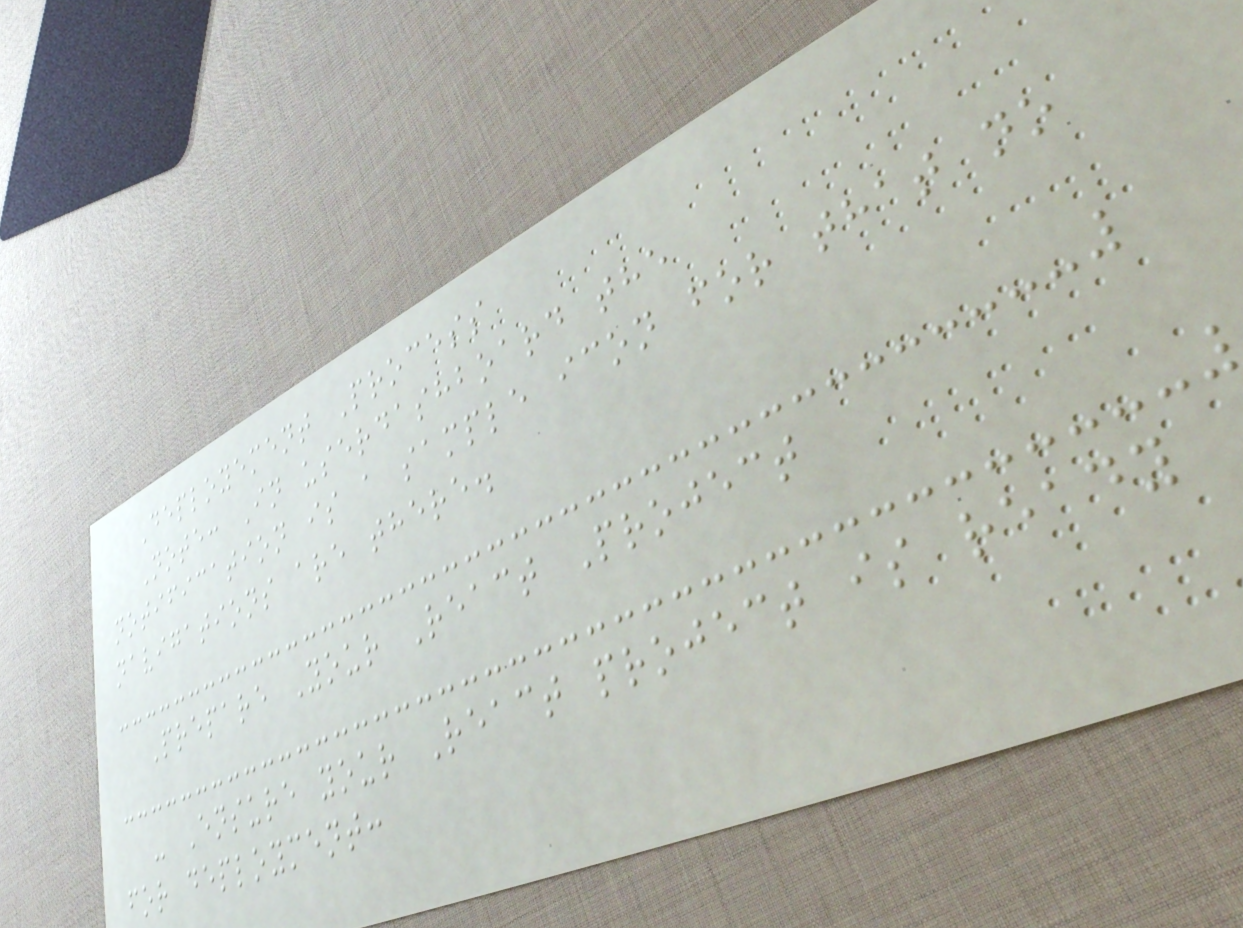Deployement Process
Note: In userdashboard the
notification is a sample icon for that no
navigations are there.
Prepare Your React Project
- Ensure your React project is ready
for deployment:
